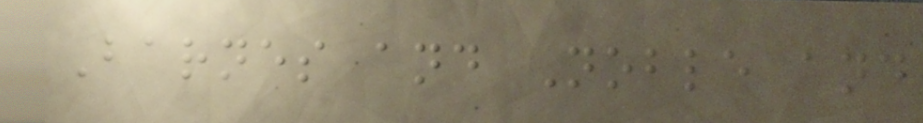Barnes and Noble and
